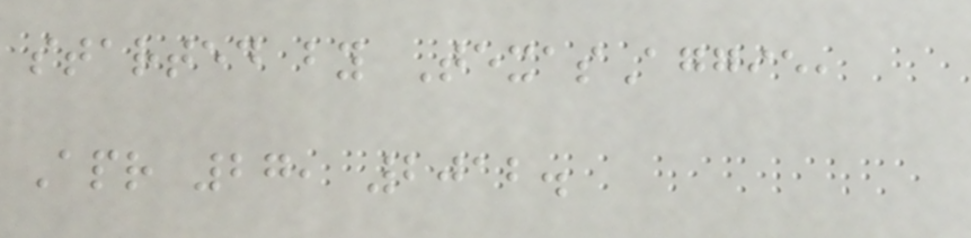started by TexasAggie,
Apr 27, 2012.
